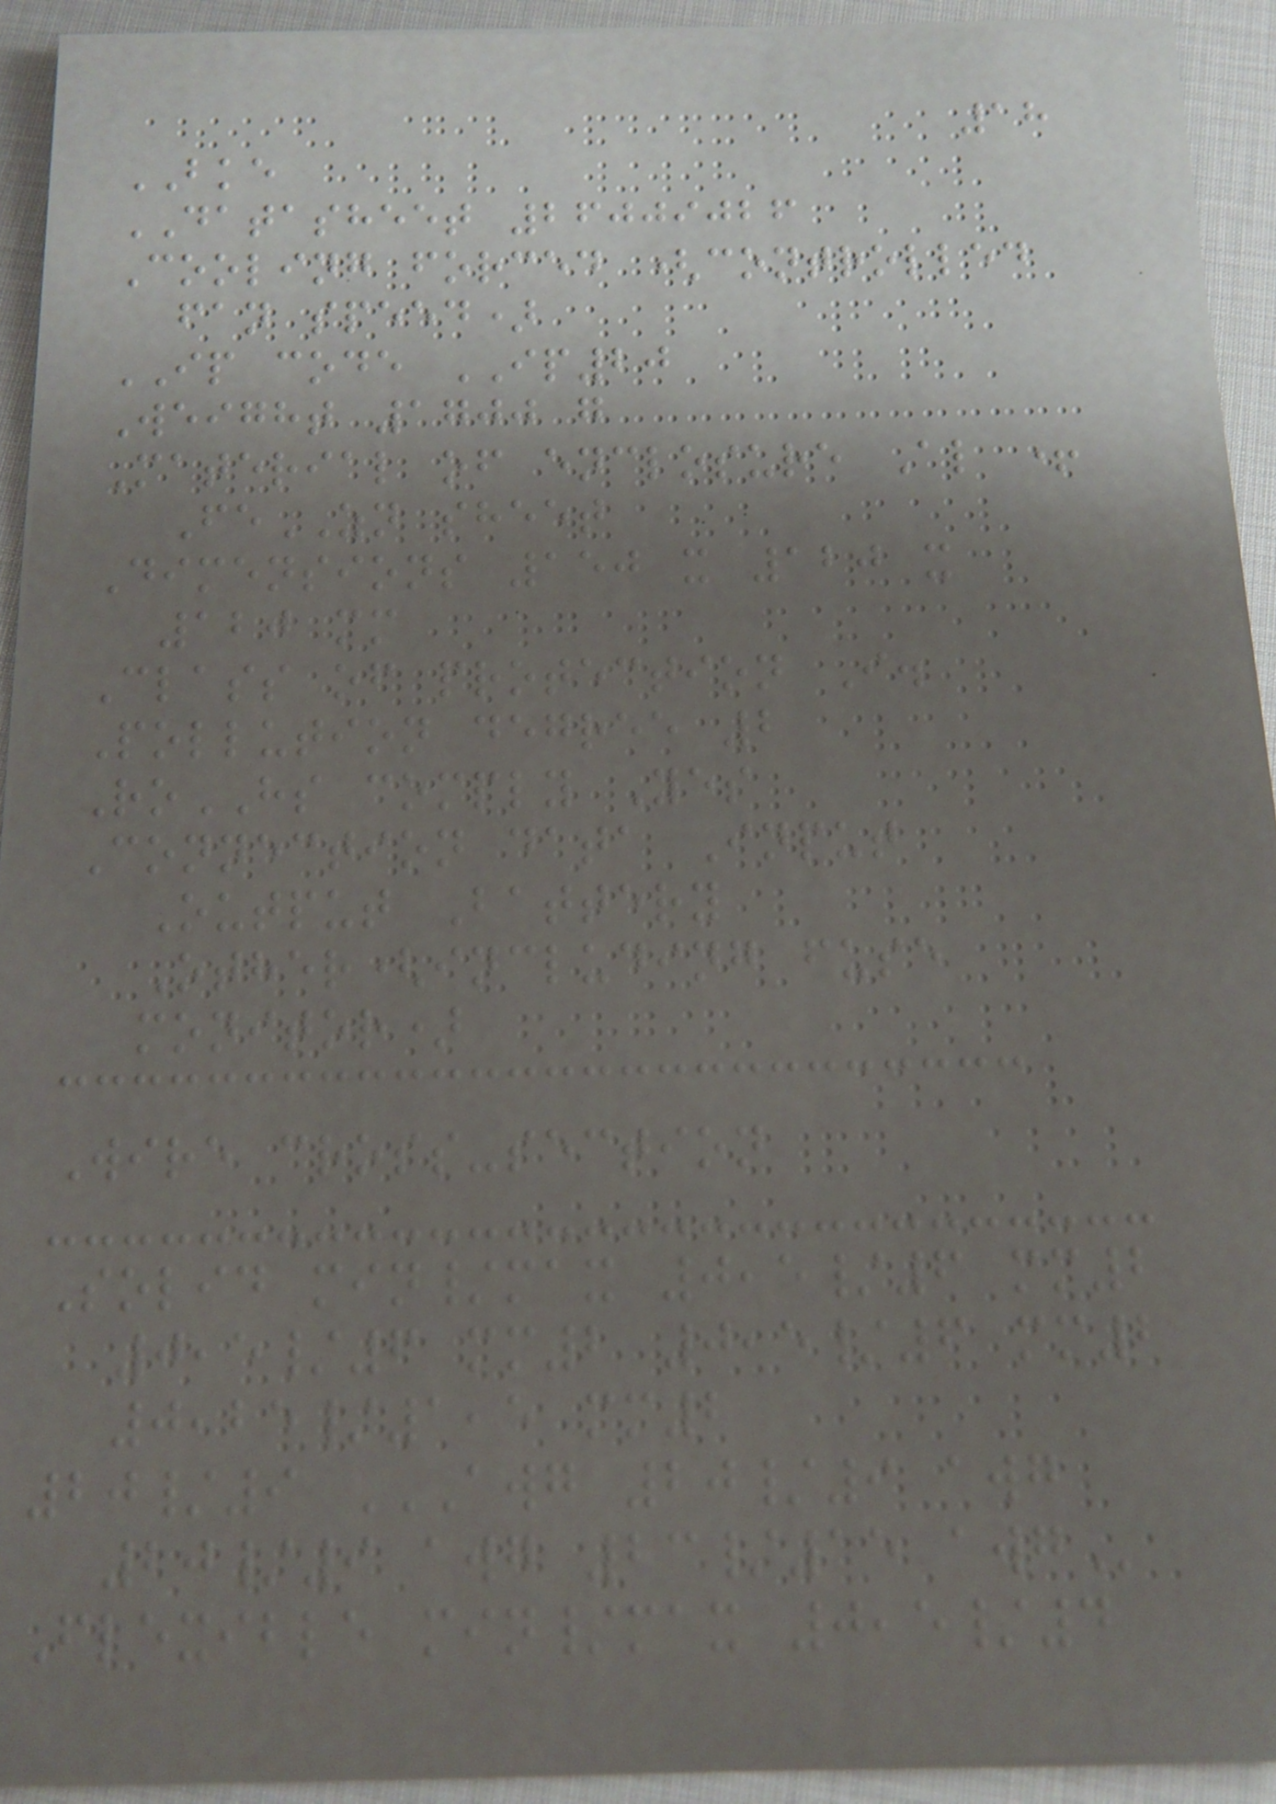18
BKE
DATASHEET 26009026
Cooling forced (controlled
fan speed)
IP code IP20
Weight 1700 g
Material of enclosure Al +
FeZN sheet
Dimensions 150 x 120 x
120 mm
Class of protection I.
Pollution degree 2
RoHS comply Yes
Connection data Input
Output Battery
Other(including fuse
monitor)
Wire cross-section
Solid min/max 0,5/6 mm2
0,5/6 mm2 0,5/6 mm2
0,25/1,5 mm2
20/9 AWG 20/9 AWG
20/9 AWG 23/15 AWG
Flexible min/max 0,5/4
